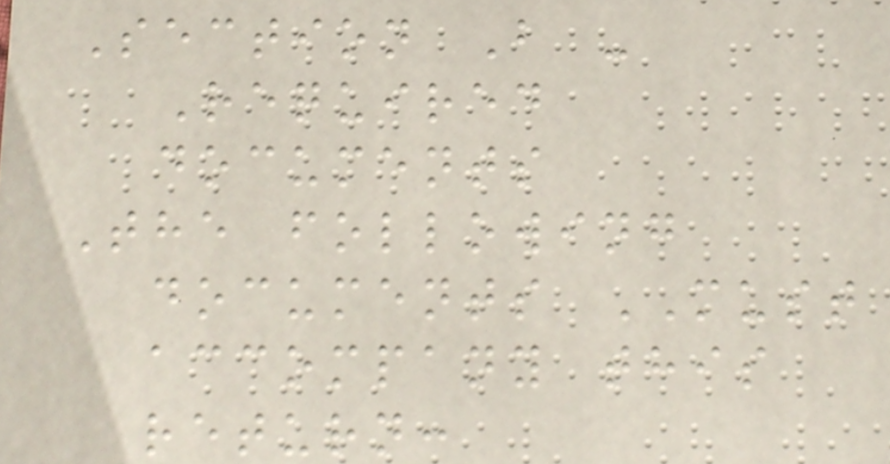Section B -
Required
documents
The following
documents MUST
accompany this
return:
